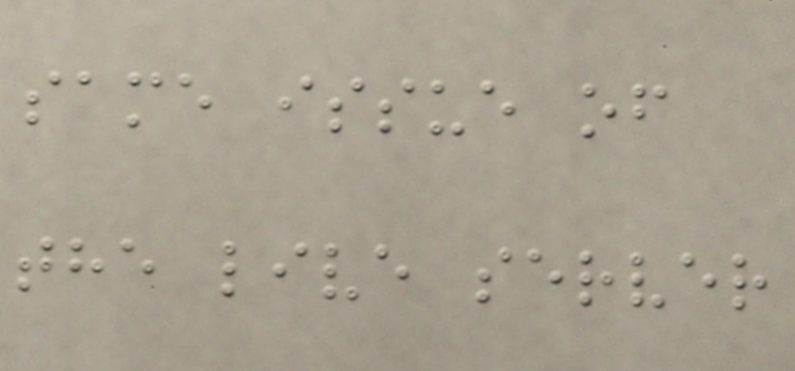same issue of
the live server
